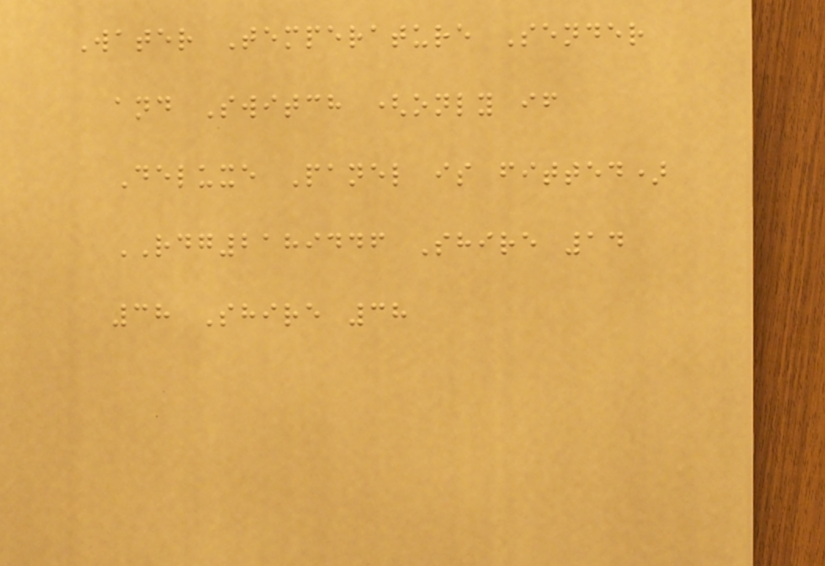Water Temperature Sender
and Switch (only if
Deluxe Panel is fitted)
RDG2189446 Shire 14
38 Shire 38
